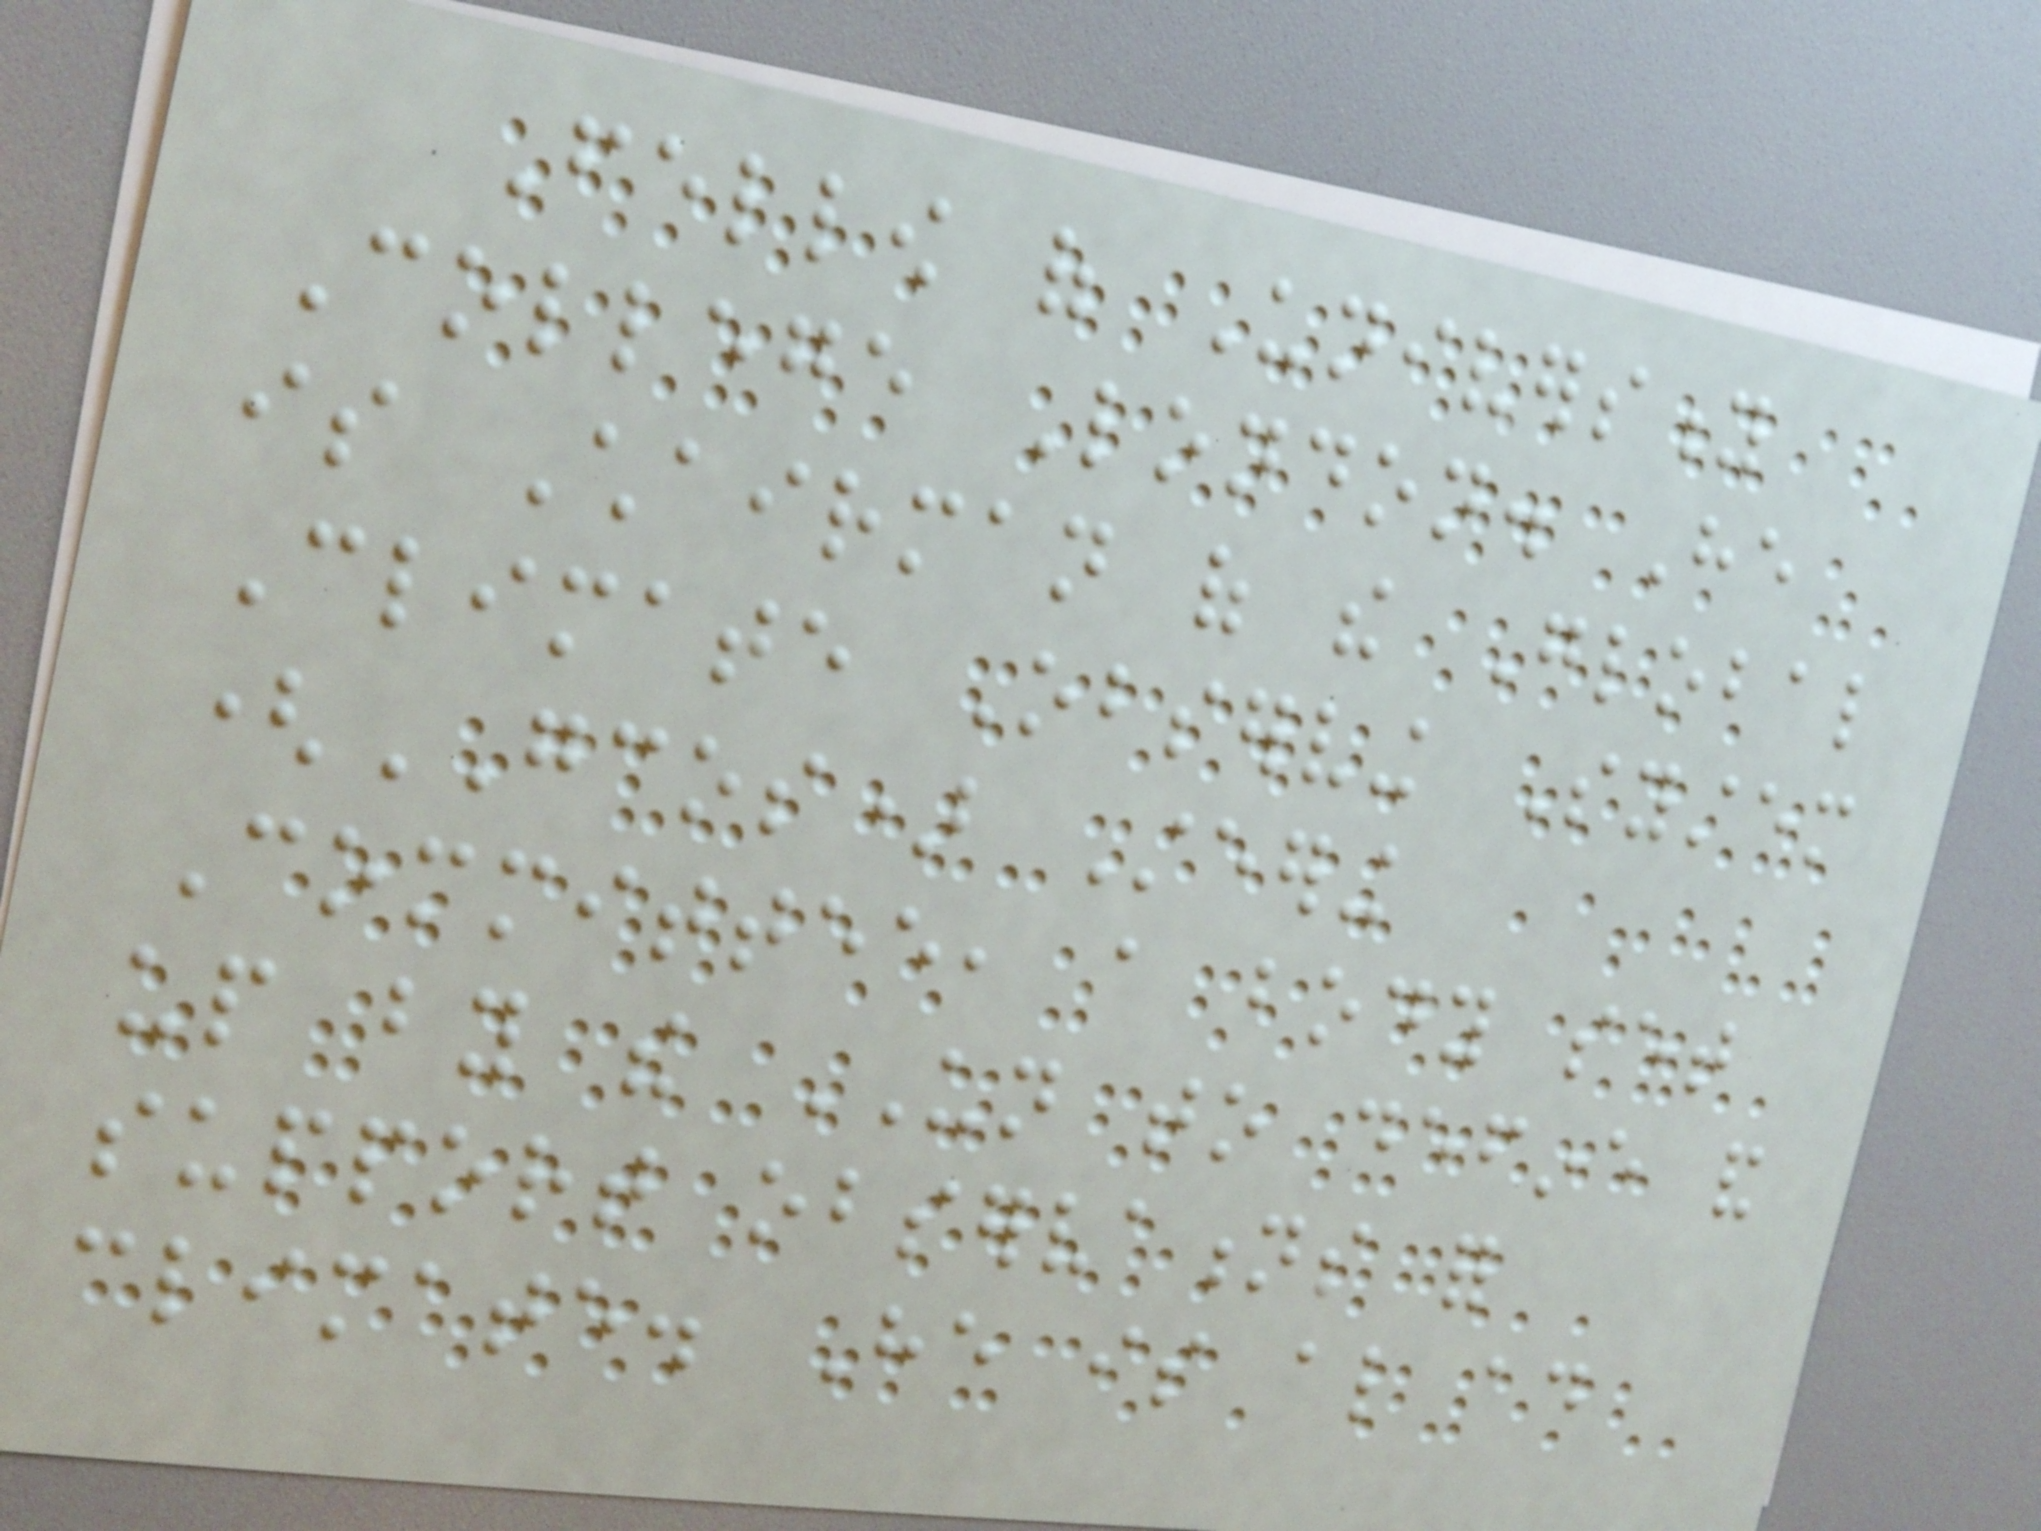Fellow of University
College London. He
is Chairman of the Global
Climate Observing System
(GCOS) Steering
Committee, a body set
up by the UN to define and
support observations for
climate. He is also ad
